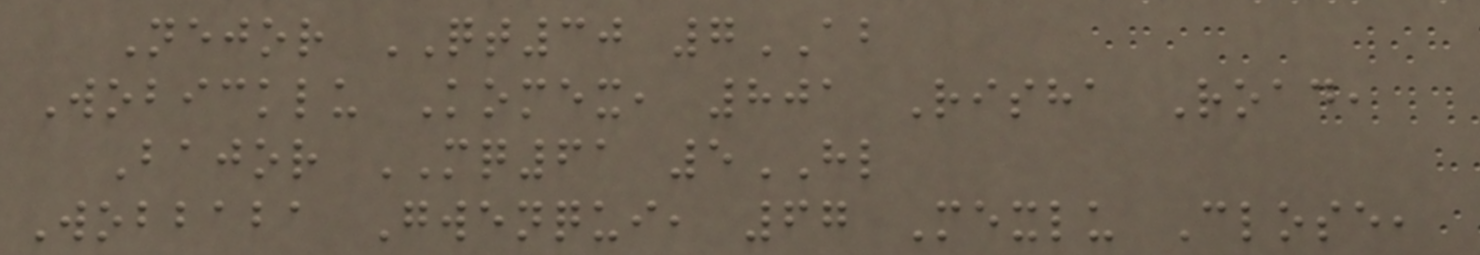Nejor QT30 7AB
Wobicklu Komex, 801 Risha Road,
Bajor MQ61 5HL
Wobbaba Gwenqui, 67 Mexlu Close,
